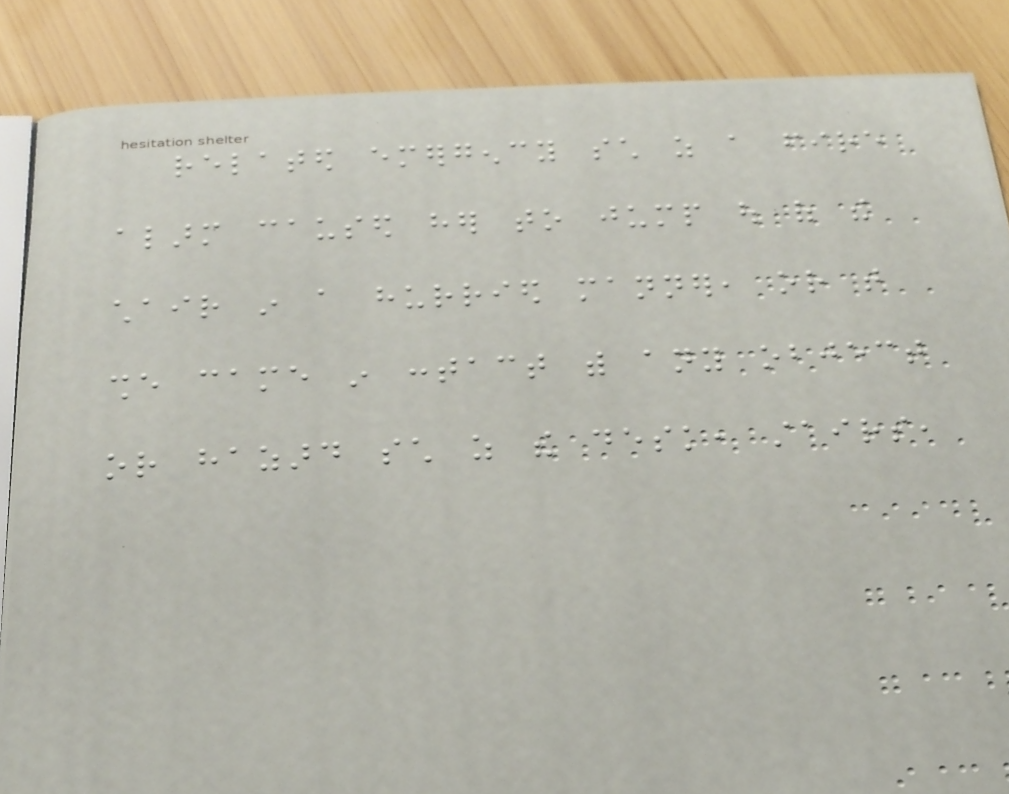related emergency such as a fire
alarm caused her to jump out of the
chair in a hurried manner, or that
she came in contact with any object
or hazard such as the desk, stairs,
